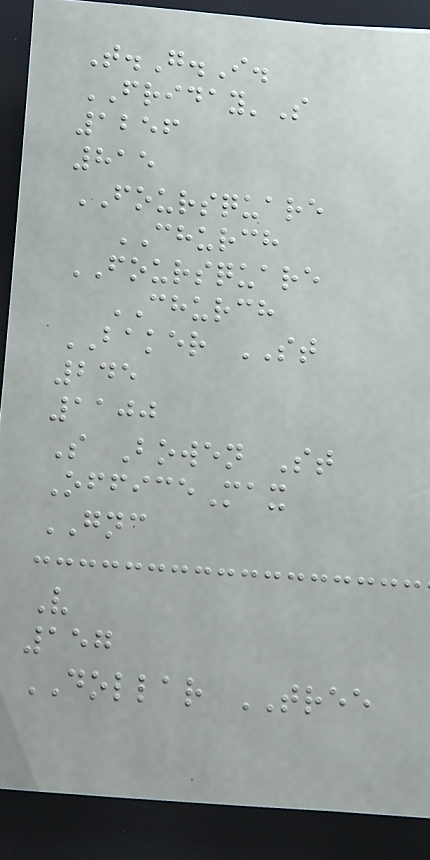T.G.I.
FRIDAY'S
1256
815
FOURSQUARE
CHURCH
FOURSQUARE
CHURCH
BAKER ST
245
1100
S Bowen St
OfficeMax
GNC
V
157
DOLLAR TREE
